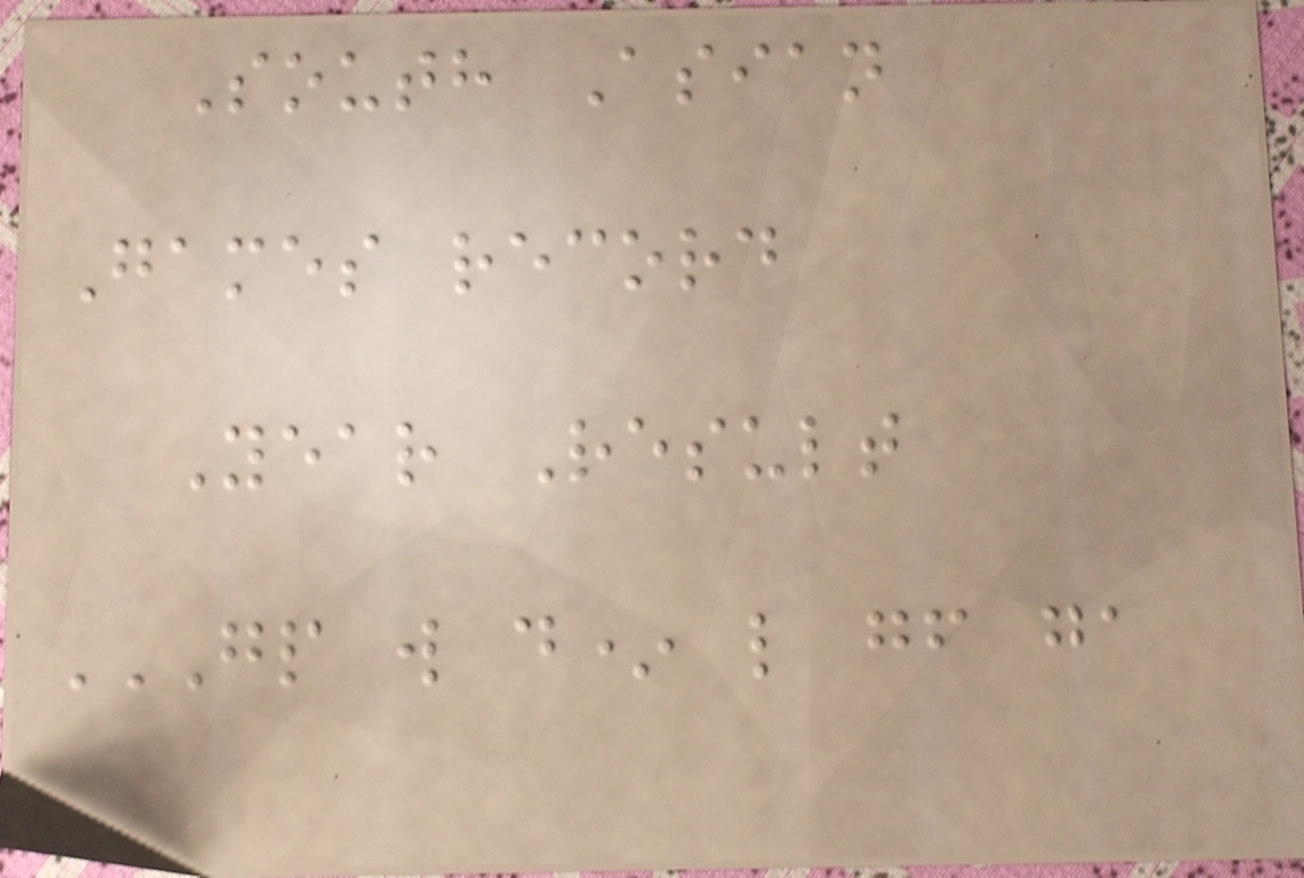South Asian
Games record
Year Result
GP W D* L GF GA
